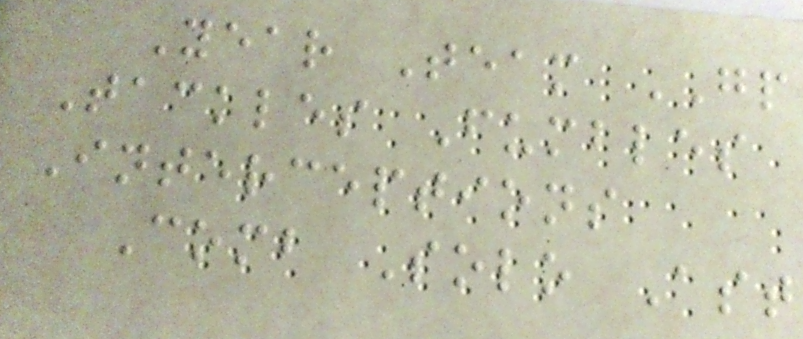Year Team GP
Tackles Fumbles
Interceptions
Comb Solo Ast
